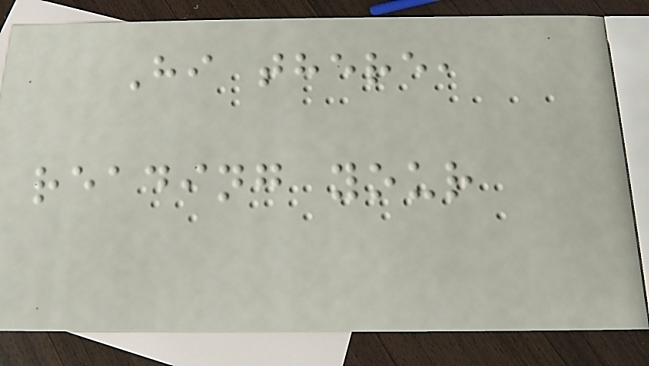Hi there,
reading your
